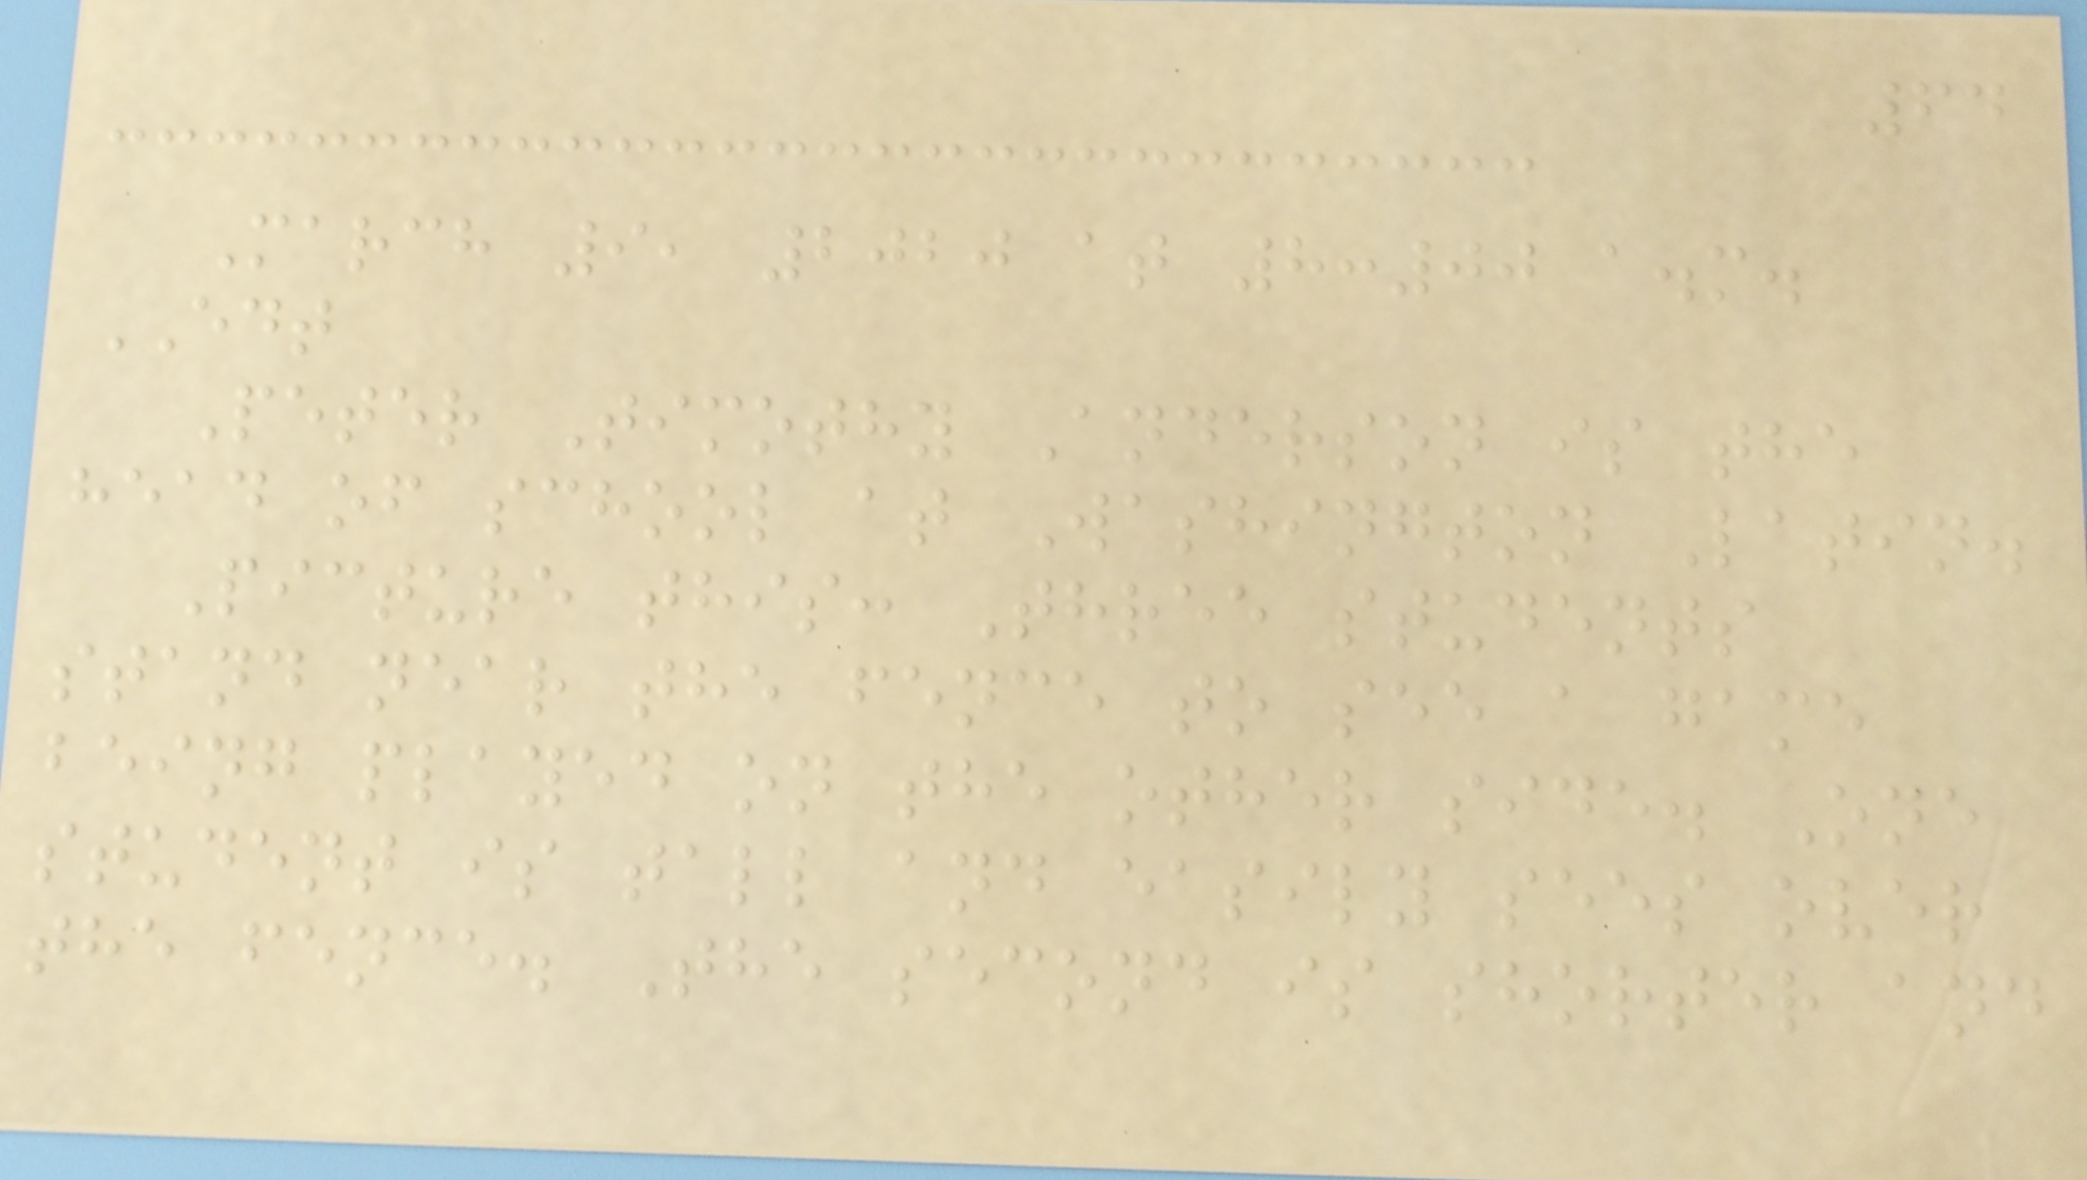64
March 9, 2020 at 8:00 a.m.
EDT
Peter Timothy Anderson is the
head of school at Washington Latin.
Picture this: Three students
stand near the fence to see a game
being played on the other side. One
student is tall and easily sees over
the fence. The second is shorter and
